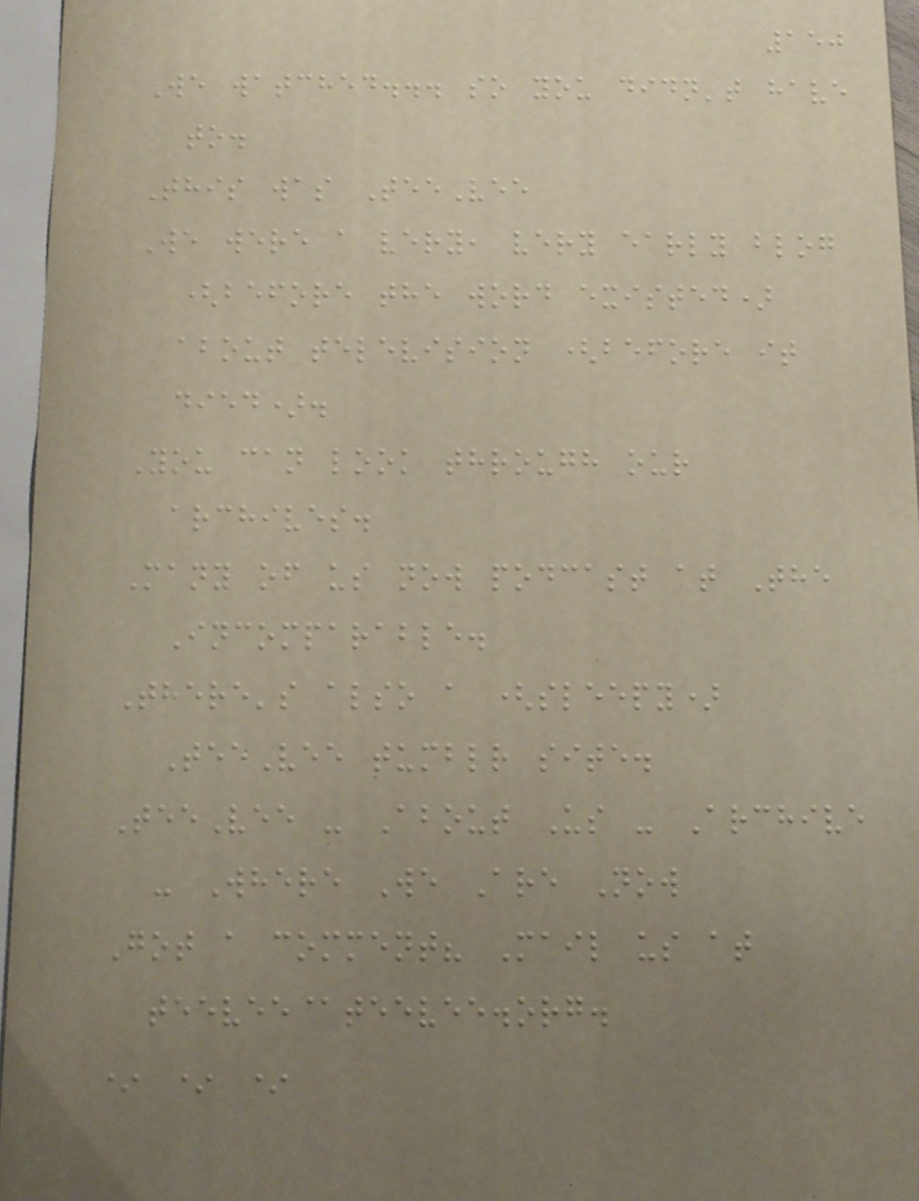150
We watched... so you didn't have
to.
This was TeeVee
We were a very, very early blog
(before the word existed)
about television (before it
died).
You can look through our
archives.
Many of us now podcast at The
Incomparable.
There's also a (sleepy)
TeeVee tumblr site.
TeeVee - About Us - Archive
- Where We Are Now
Got a comment? Mail us at
teevee@teevee.org.
* * *
